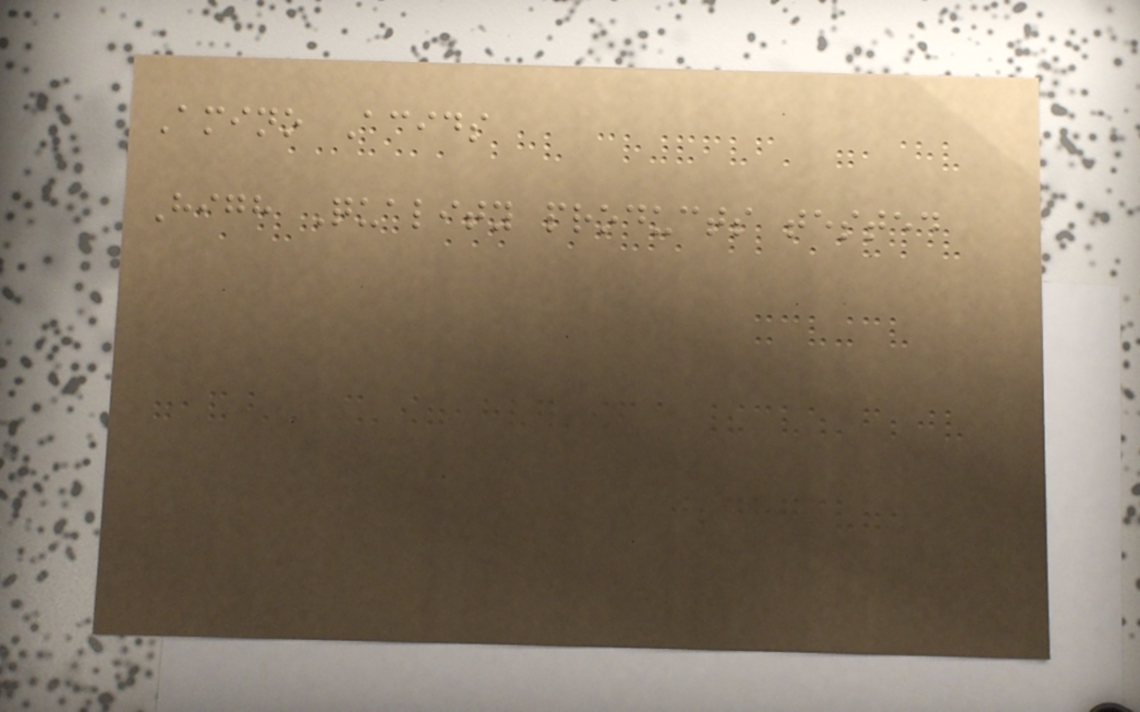Amino Acids
High Quality products tested
